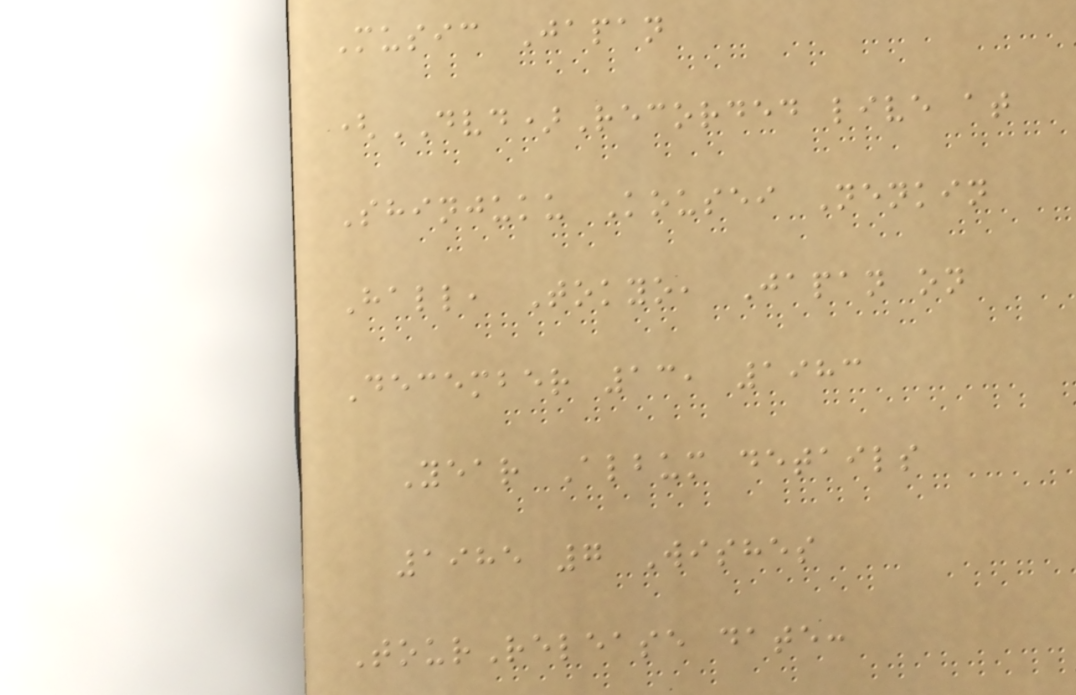Music Japan
(DVD)Recorded live at
Shinjuku Kousei Nenkin
Hall, Tokyo, Japan on
December 13, 1983
Year Album details
1985 7 Wishes
TourRelease date:
